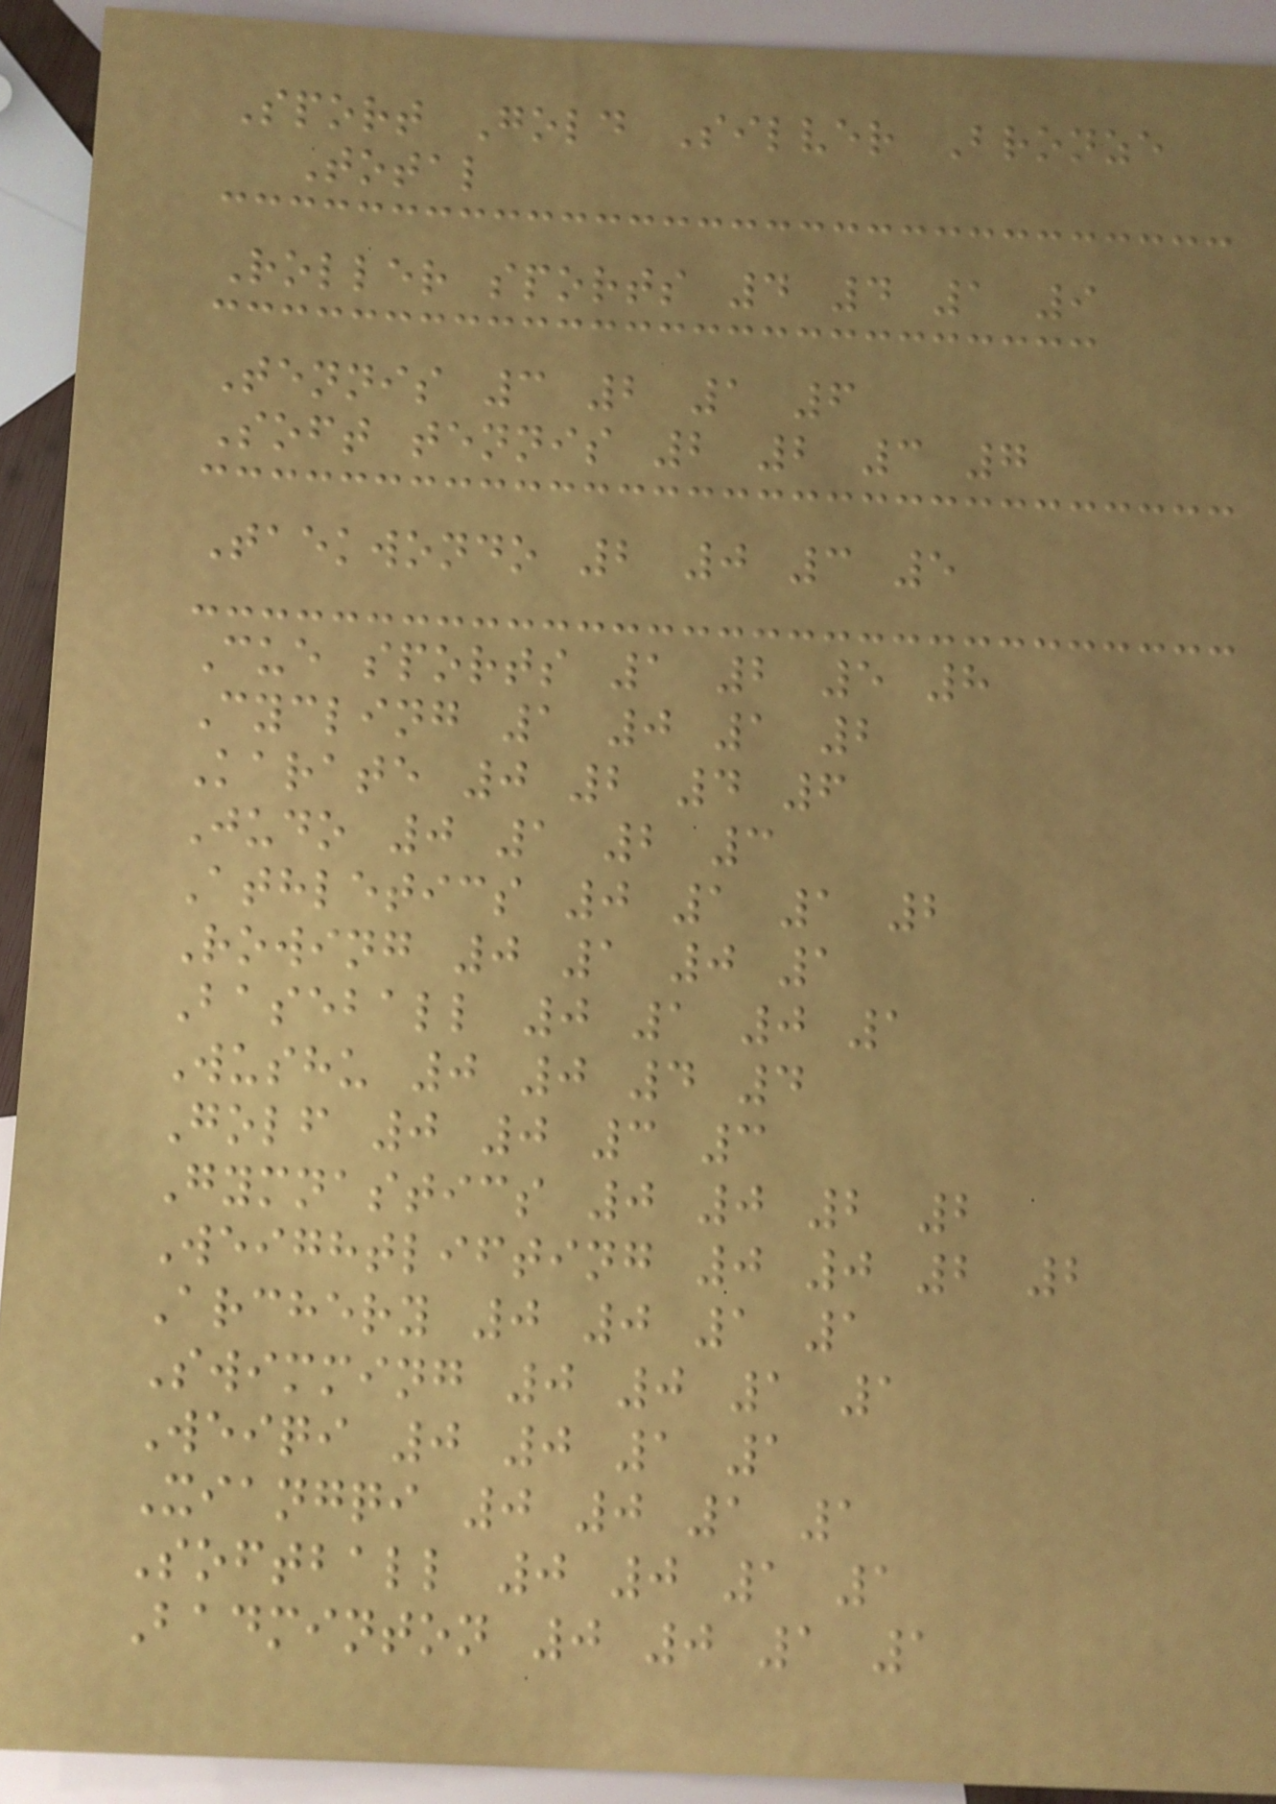Sport Gold Silver Bronze
Total
Roller sports 4 4 1 9
Tennis 3 2 1 6
Soft tennis 2 2 3 7
Taekwondo 2 0 3 5
Cue sports 1 2 5 8
Cycling 1 0 1 2
Karate 0 2 4 6
Judo 0 1 2 3
Athletics 0 1 1 2
Rowing 0 1 0 1
Baseball 0 1 0 1
Wushu 0 0 4 4
Golf 0 0 3 3
Gymnastics 0 0 2 2
Weightlifting 0 0 2 2
Archery 0 0 1 1
Swimming 0 0 1 1
Weiqi 0 0 1 1
Xiangqi 0 0 1 1
Softball 0 0 1 1
Badminton 0 0 1 1
